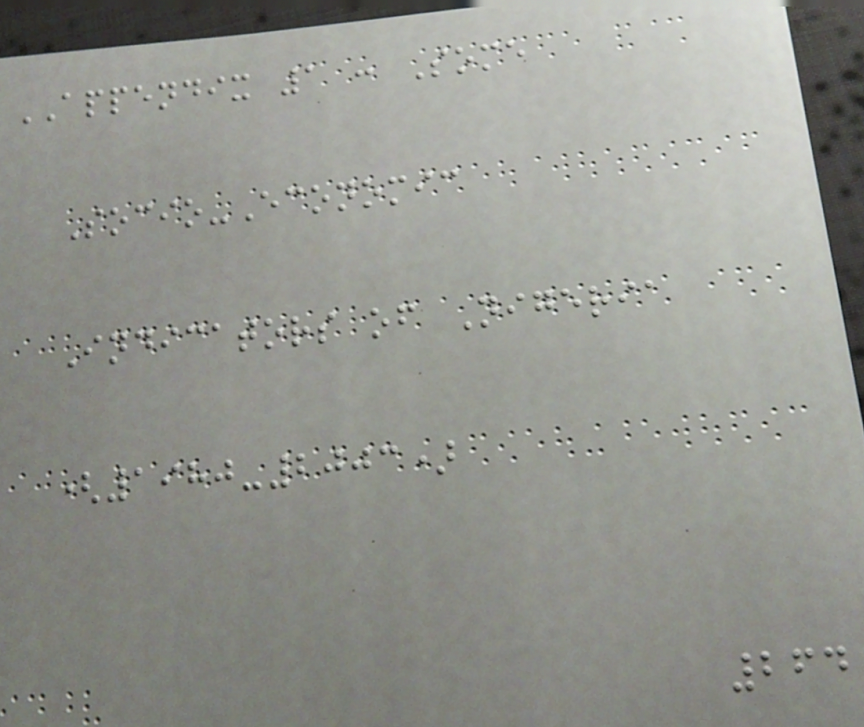APPENDIX 1 : Some
Socio-Economic
Indicators of Nigeria
(1980-2003)
264
